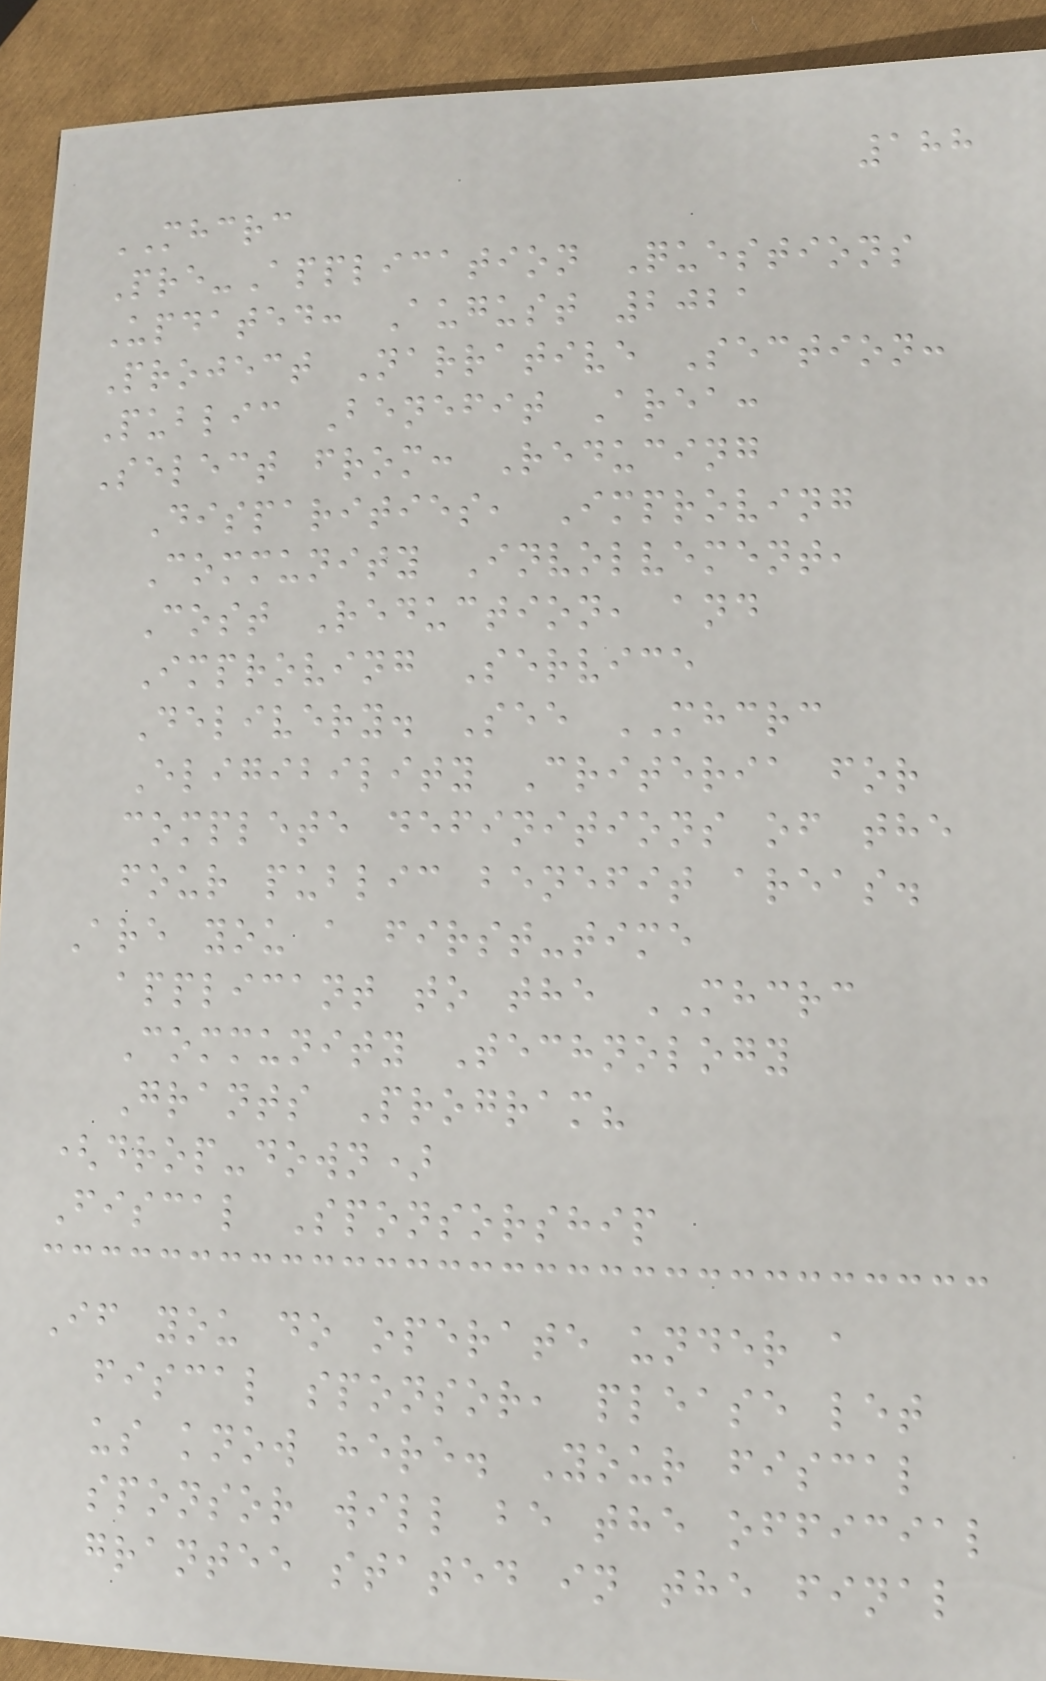188
MHCRC
Pre-Application Questions
Updated: August 2021
Project Narrative Section:
Public Benefit Area:
Select from: Reducing
Disparities, Improving
Community Involvement,
Cost Reduction, and
Improving Service
Delivery. See MHCRC
Eligibility Criteria for
complete definitions of the
four public benefit areas.
Are you a first-time
applicant to the MHCRC
Community Technology
Grants Program?
(drop-down)
Fiscal Sponsorship
If you do operate under a
fiscal sponsor, please let
us know here. Your fiscal
sponsor will be the official
grantee stated in the final
